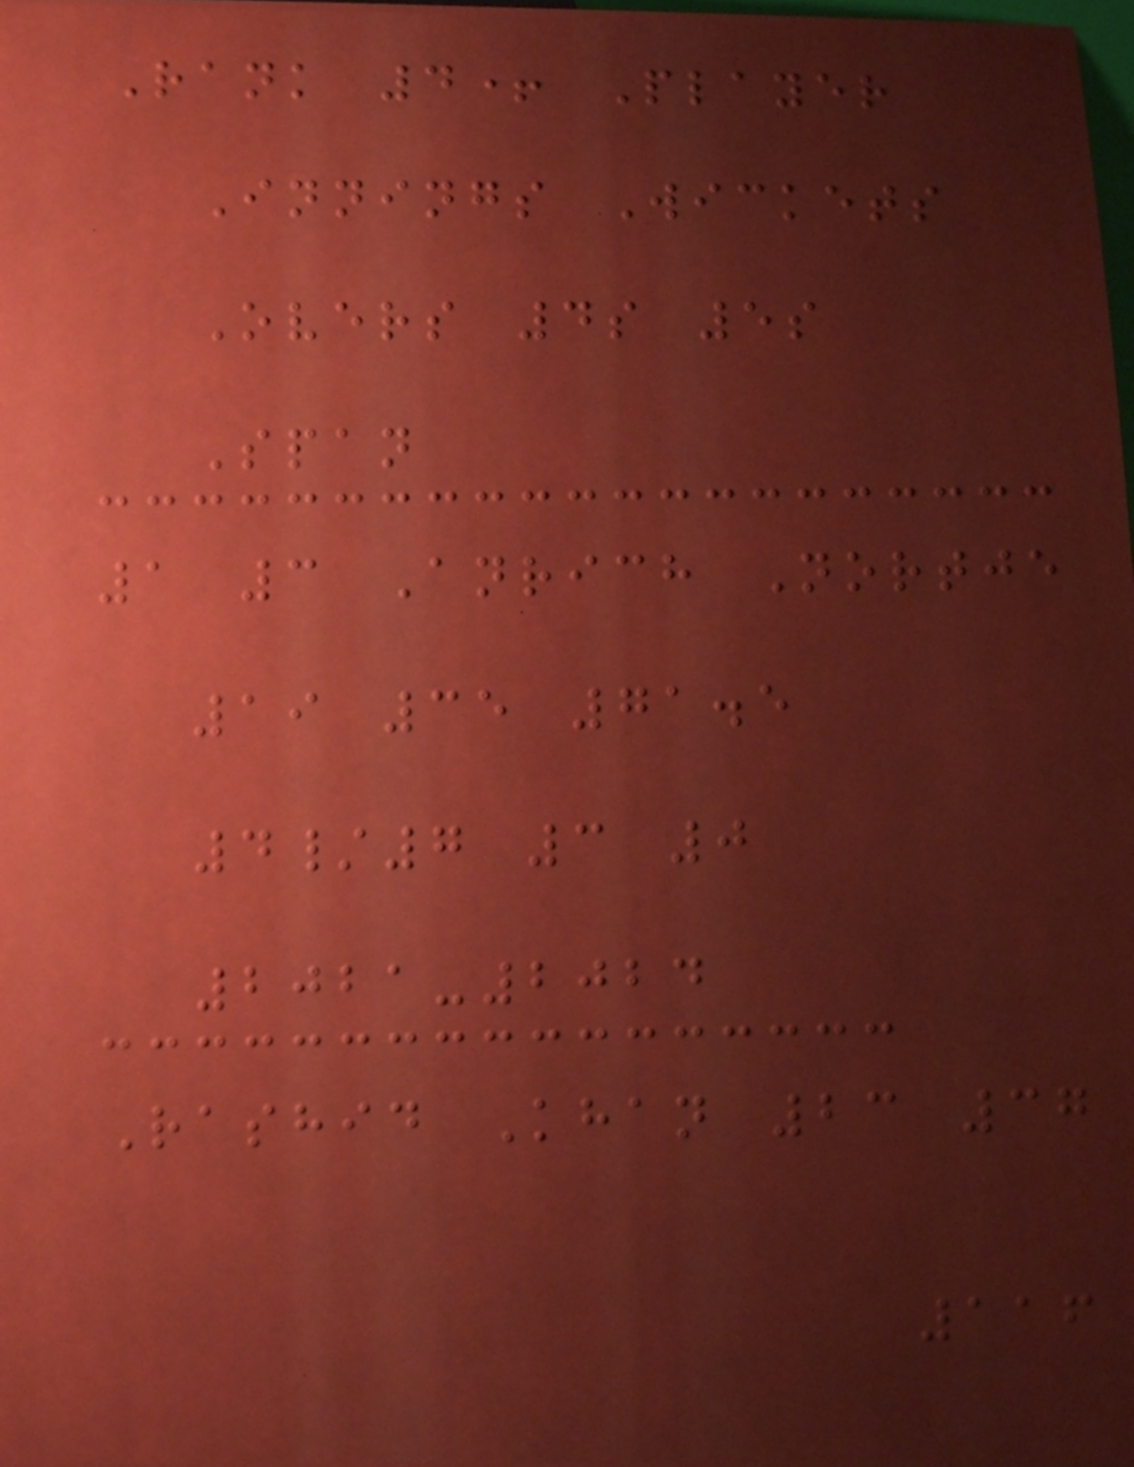Rank 4+ Player
Innings Wickets
Overs 4s 5s
Span
1 3 Anrich Nortje
19 35 71.5
4/7 3 0
2021-2024
Rashid Khan 23 37
116
